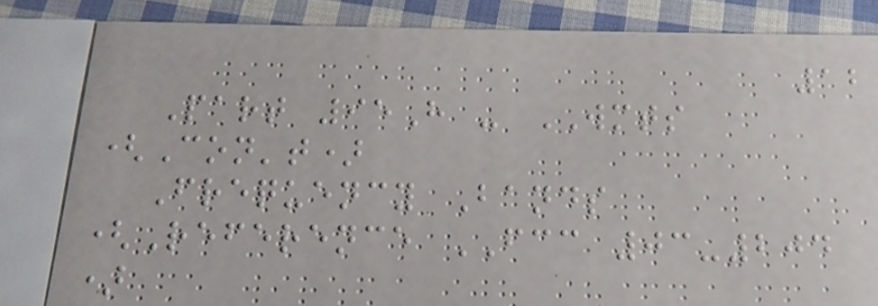12
Part 95H - WMTS
(Con't)
Frequency Bands
(Reference FCC 03-204
)
